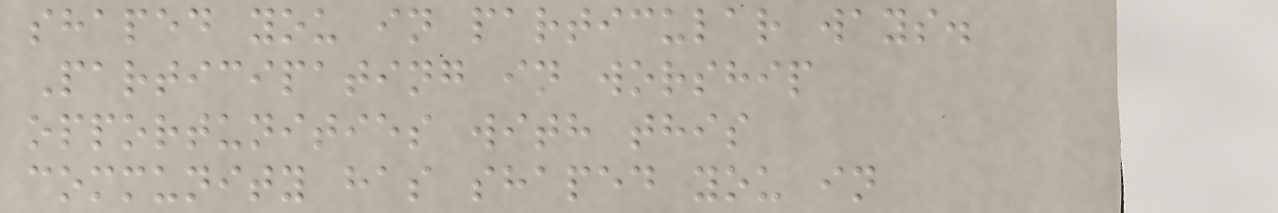shaped you in particular ways.
Participating in worship
opportunities with this
community has shaped you in
